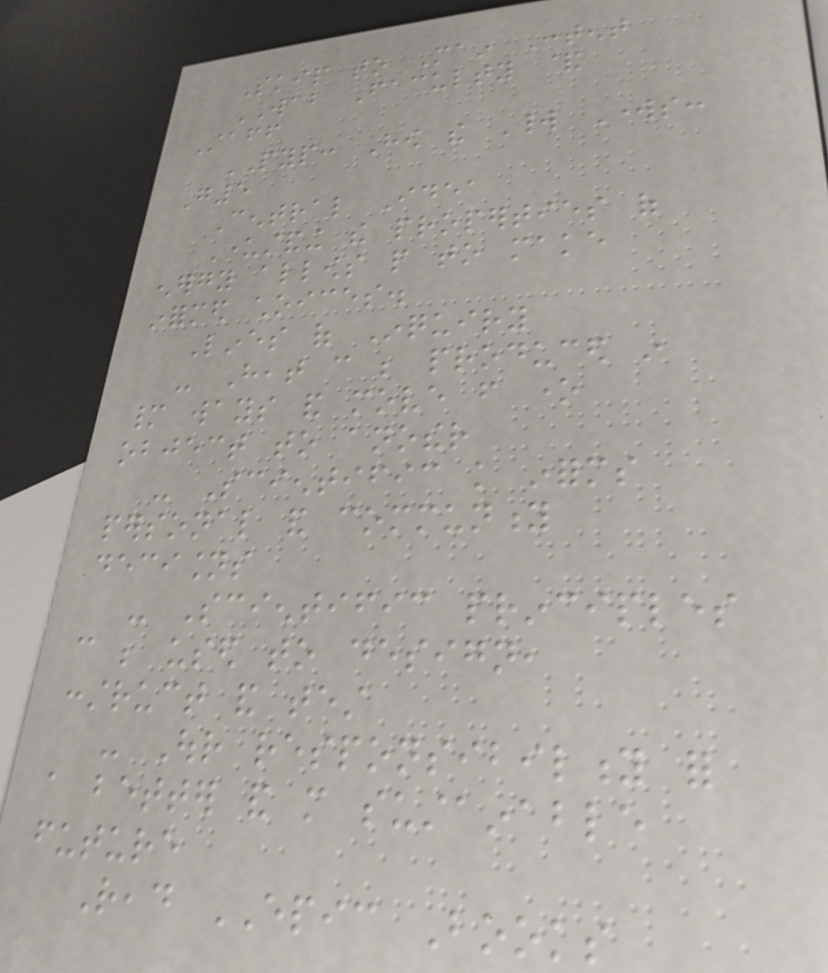Skip to Main Content
WAB Faculty &
Staff
PYP: How the World Works:
G5
Central Idea
Understanding the properties of
energy allows people to make
informed choices.
Lines of Inquiry
- Heat can be produced in
many ways and move from one
object to another
- Scientific knowledge informs
personal and community
decisions
- Scientific principles
can be used to design,
construct and test
- Our responsibility for
a better and more sustainable
future
Read EPIC Books
